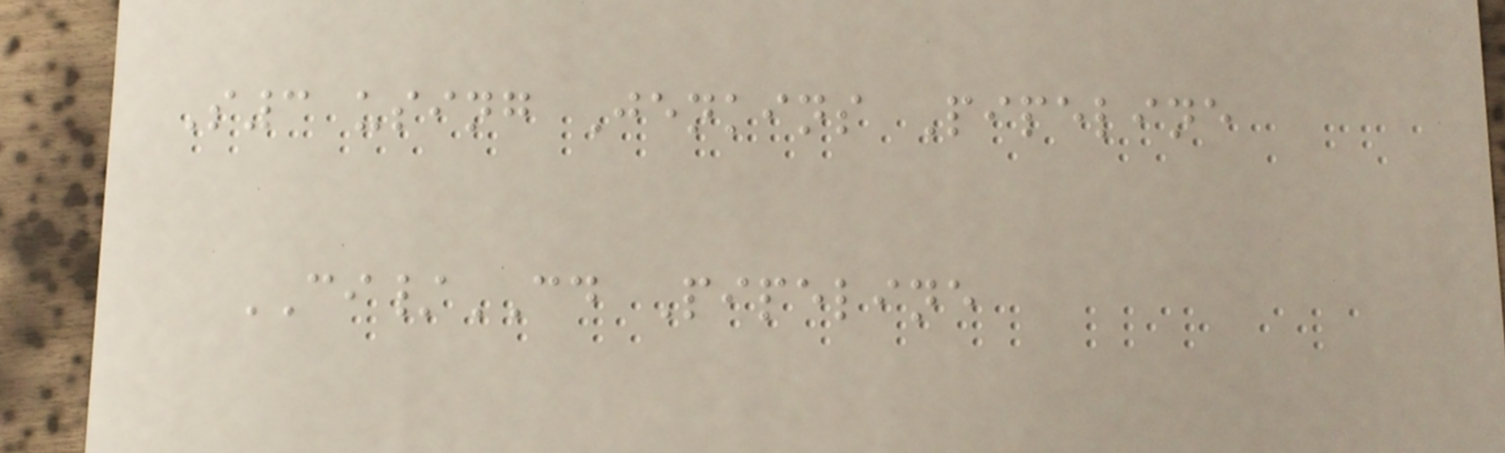S3 using Jenkins Pipeline
CI/CD Pipeline
